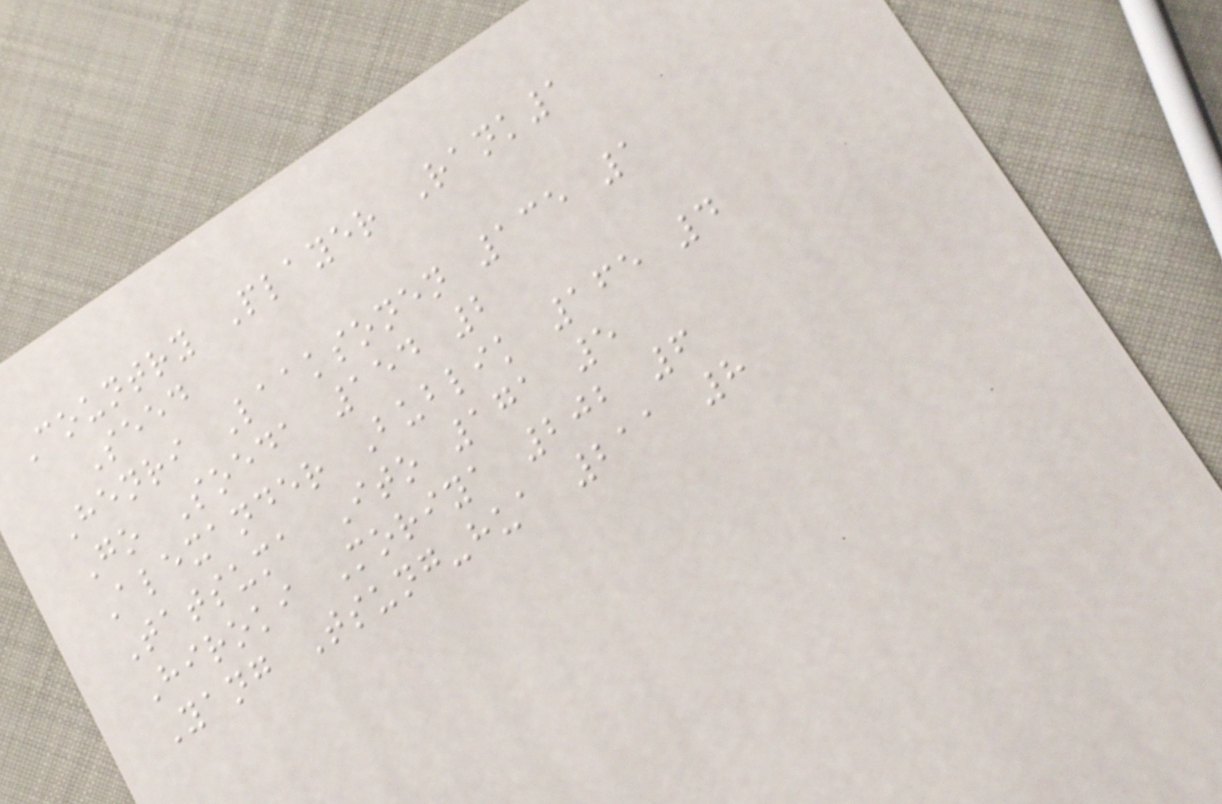Country Player Rank1
Seed
Henri Laaksonen 135 1
Go Soeda 154 2
Alexander Bublik 165 4
Tatsuma Ito 171 5
Hiroki Moriya 202 6
Yang Tsung-hua 211 8
